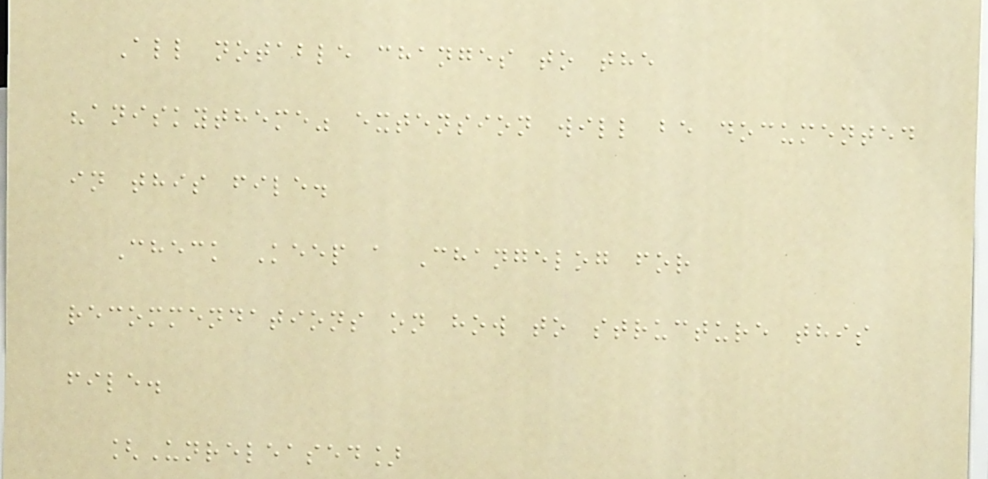All notable changes to the
"aniskytheme" extension will be documented
in this file.
Check Keep a Changelog for
recommendations on how to structure this
file.
[Unreleased]
